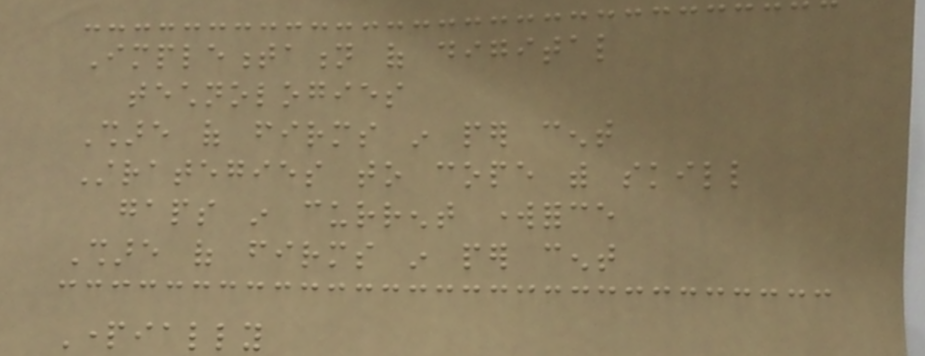Implementation of digital
technologies
Share of firms in per cent
Strategies to cope with skill
gaps in current workforce
Share of firms in per cent
Partially
